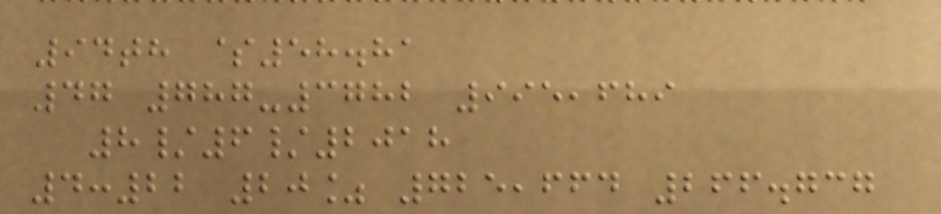94th $58.81
47 787-3782 995,689
8/6/2018
4:22 20% 725,664 266.737
